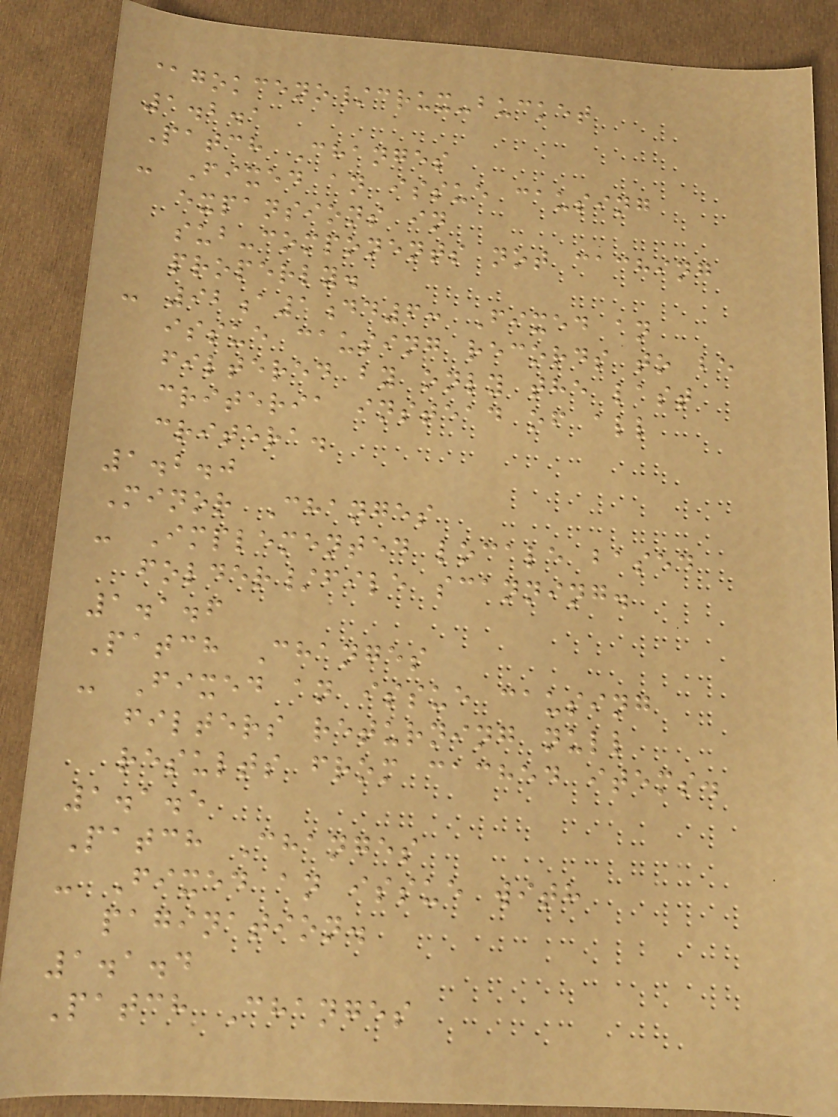@gokceno/crux-bucket
1.2.1
Patch Changes
- Fixed an issue causing
expansions in
sub-components not caching
properly.
- 92a1dd6: Fixed an
issue causing records to be
filtered by only the last
criteria instead of all
critera.
1.2.0
Minor Changes
- Implemented locale based
folder/file scanning.
1.1.6
Patch Changes
- Fixed an issue causing
filters returning null
results from cached items.
1.1.5
Patch Changes
- Fixed an issue with
pagination.
1.1.4
Patch Changes
